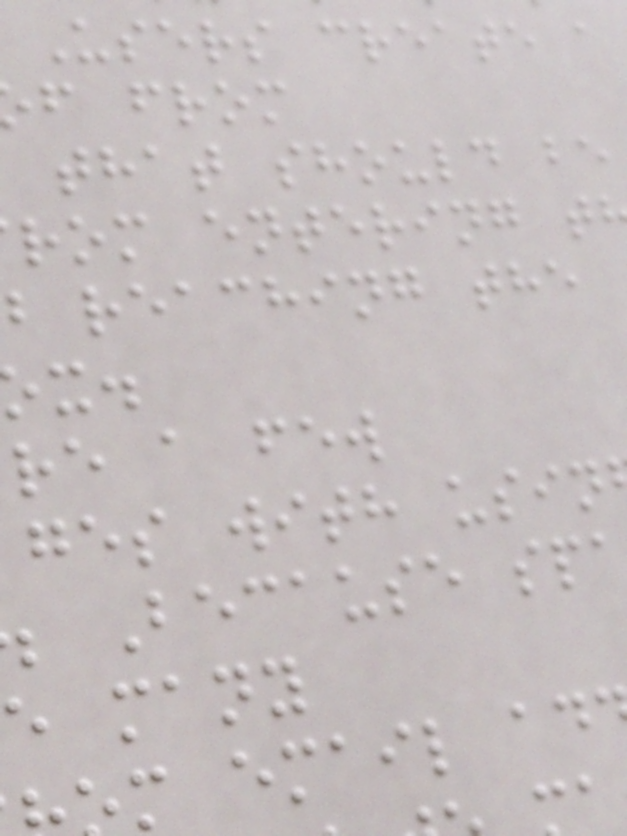Users create a
f from
that should be
rom entering t
reaching the
re a few
ges with usin
Because sp
e many
m email ad
